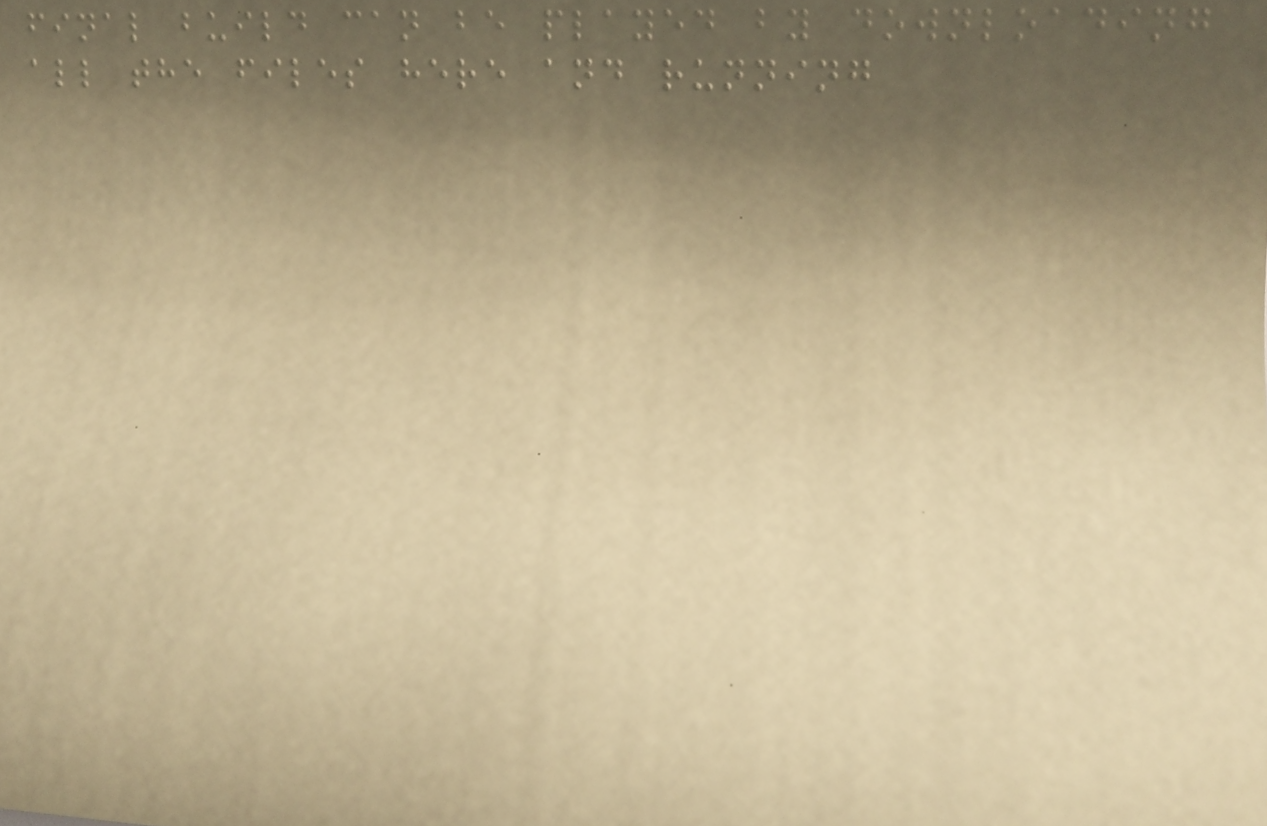final build can be played by downloading
all the files here and running
